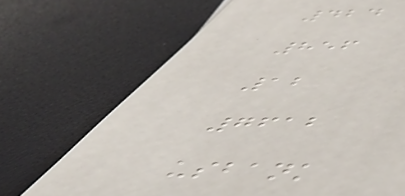424
856
12
7612
usbank
